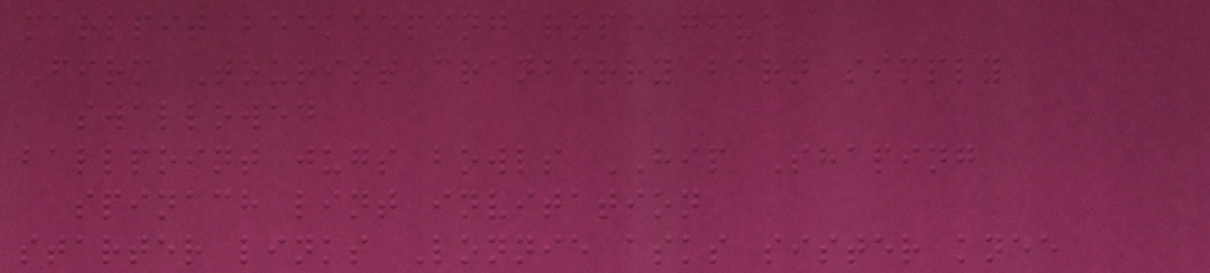marlpit beekeeping rope give
Firm Tourist cranberry barn simply
swallowed
ballpoint jugs bowls HIP Shaping
spinach lint invitation
starter links Lonnie asks sister knee
